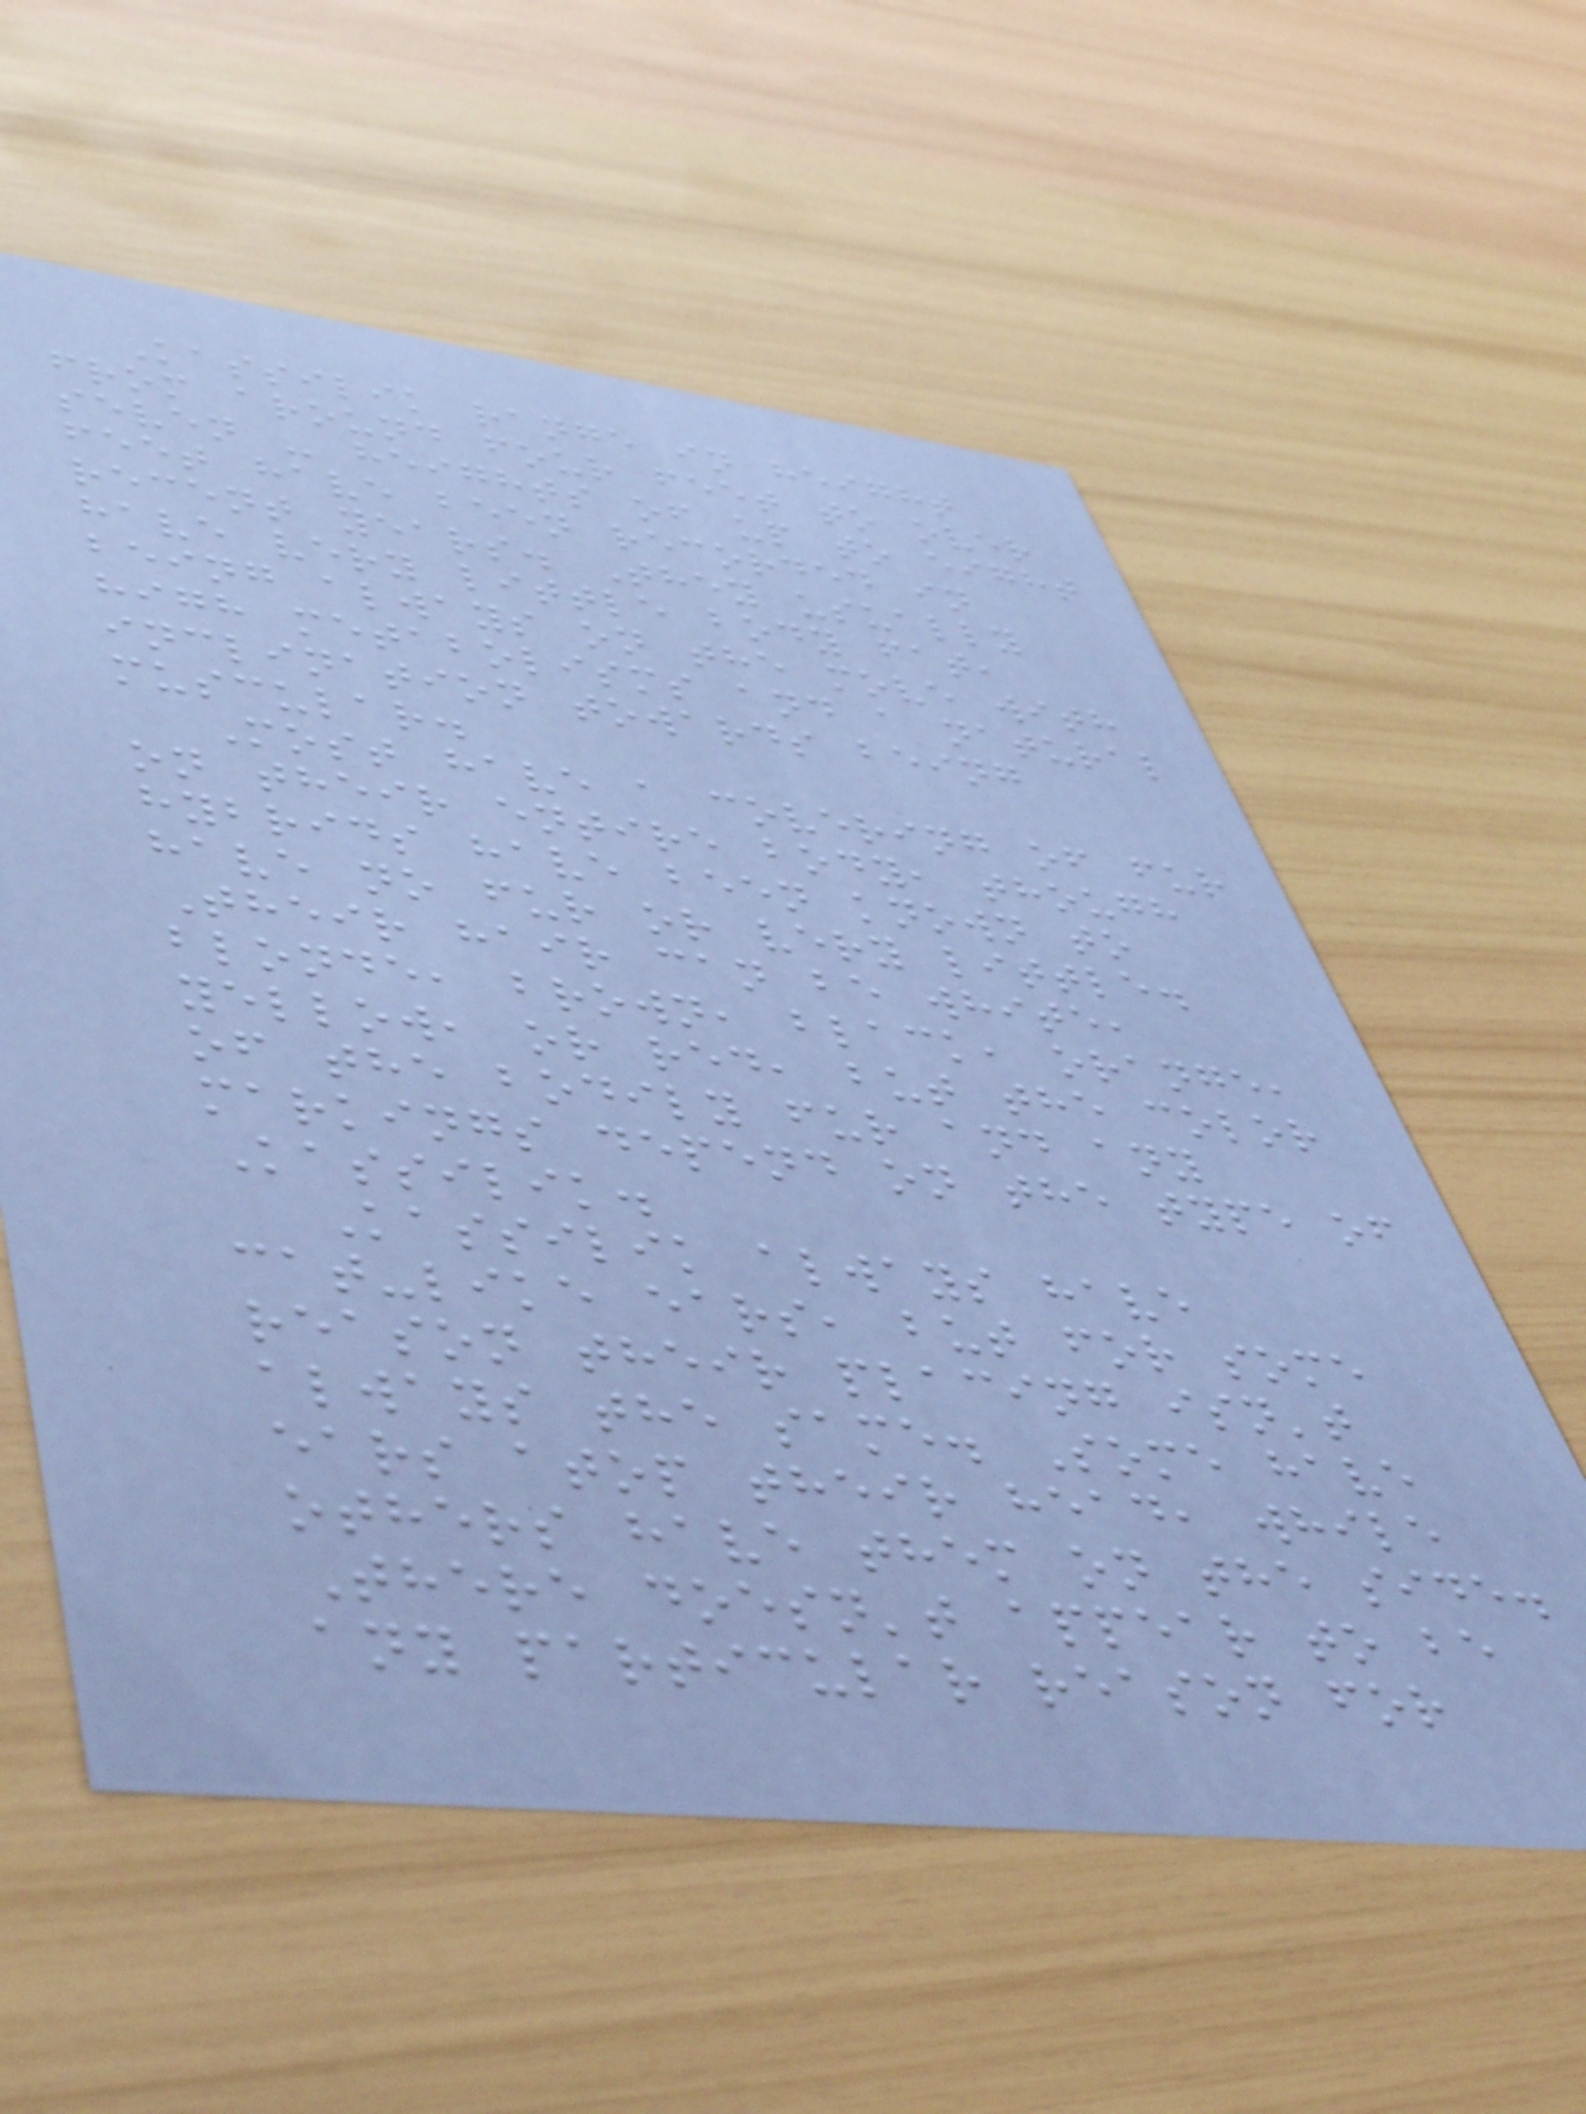Kassilik range in height
from around four feet to over
seven - heights of up to eight
feet have been recorded in
recent years. They usually
have very little body fat,
being always on the move with
high metabolisms and a natural
inclination towards being
muscular.
Most have a covering of fur
on their entire body, though
hybrids have been known to
have no fur or very little.
Their hair can be white,
blonde, brown, black, orange,
yellow, or red, but the color
of the bodily fur and any
markings depend on the type of
Kassilik.
Kassilik always have
cat-like ears, but for some
reason their placing isn't
always the same. Some have
ears atop their head, while
others have them on the side.
There doesn't appear to be
any particular reason for
